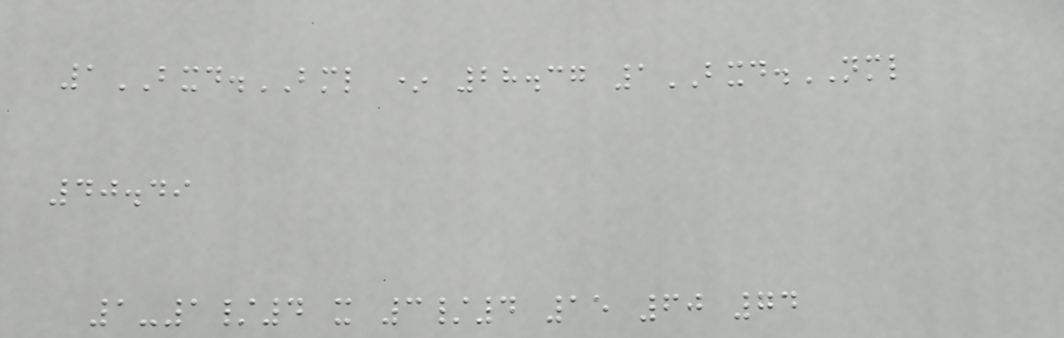1BXD.BML * 28.37 1BXD.NML
40.49
1-1/4 x 3/4 15 60 74
